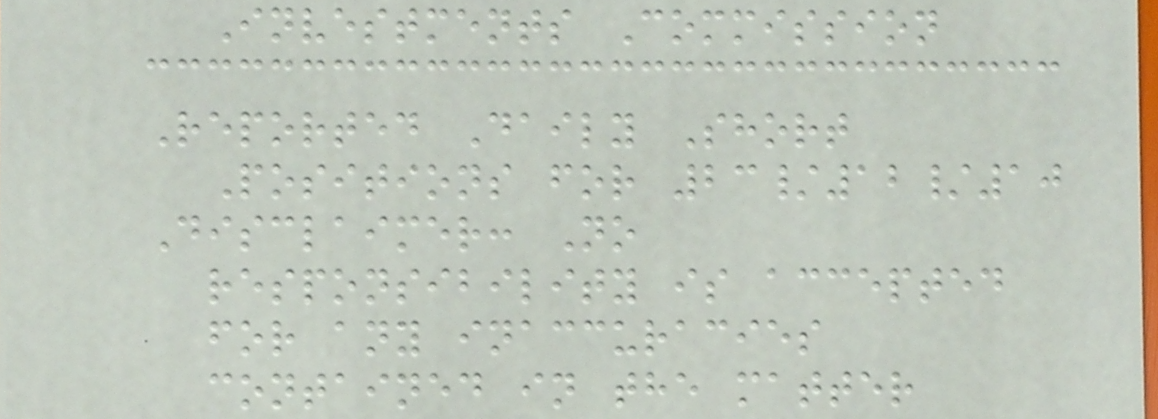Investments Commission
Reported Daily Short
Positions for 23/12/10
Disclaimer: No
responsibility is accepted
for any inaccuracies
contained in the matter
